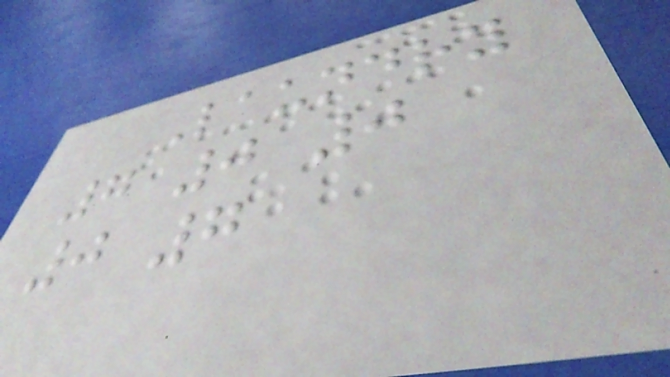Laundry
7 0 0
0 7
